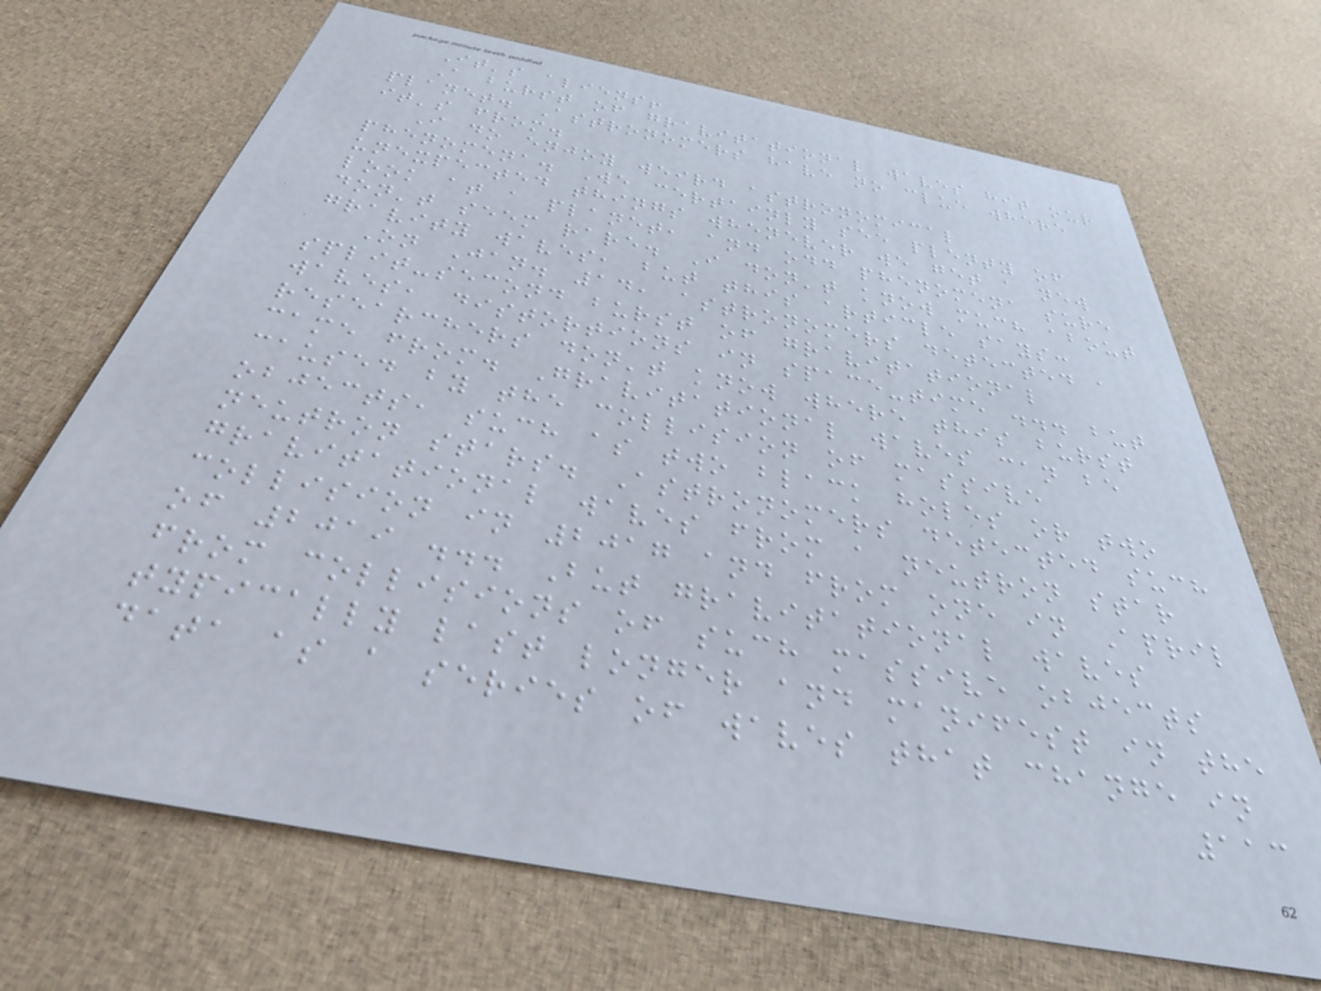It's aliens!
A burst of gravitational waves hit our
planet. Astronomers have no clue where
it's from.
I do enjoy weird astronomical
phenomena. We certainly see plenty of
unexpected things whenever we get a new
look at a planet, and odd phenomena sure
don't seem rare. I don't know much about
gravity waves, but this article says:
On Jan. 14, astronomers detected a
split-second burst of gravitational
waves, distortions in space-time ... but
researchers don't know where this burst
came from. Gravitational waves can be
caused by the collision of massive
objects, such as two black holes or two
neutron stars. Astronomers detected such
gravitational waves from a neutron star
collision in 2017 and from one in April
of 2019 ... But gravitational waves
from collisions of such massive objects
typically last longer and manifest in the
data as a series of waves that change in
113
